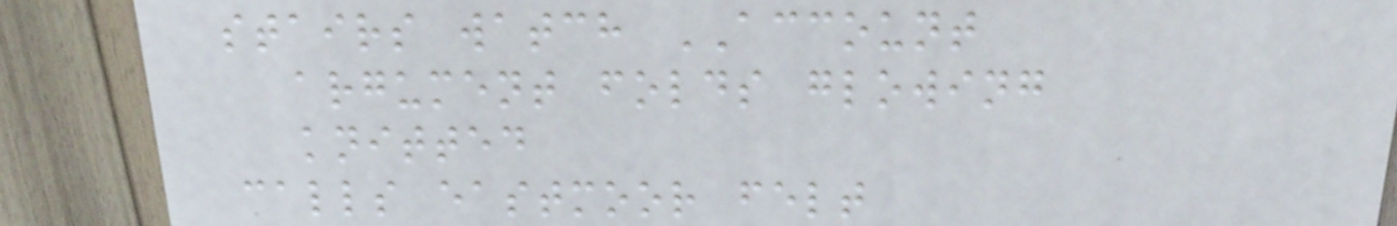stairs watch ACCOUNT
argument folds glowing
knitted
calls eastmoor felt
